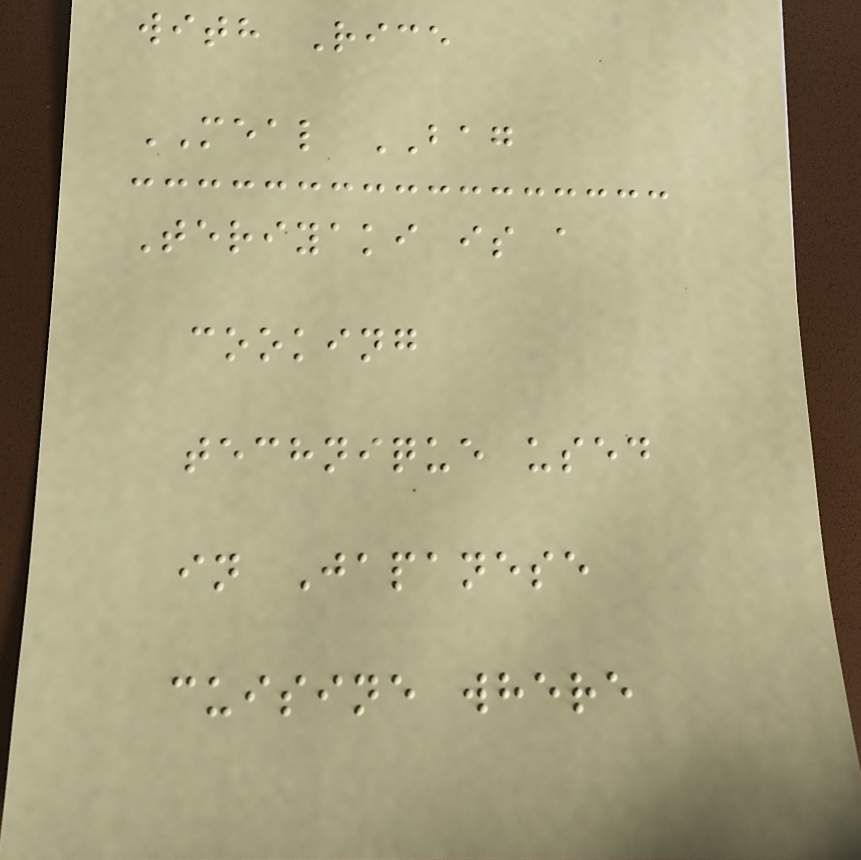with Rice
MEAL BAG
Teriyaki is a
cooking
technique used
in Japanese
cuisine where
